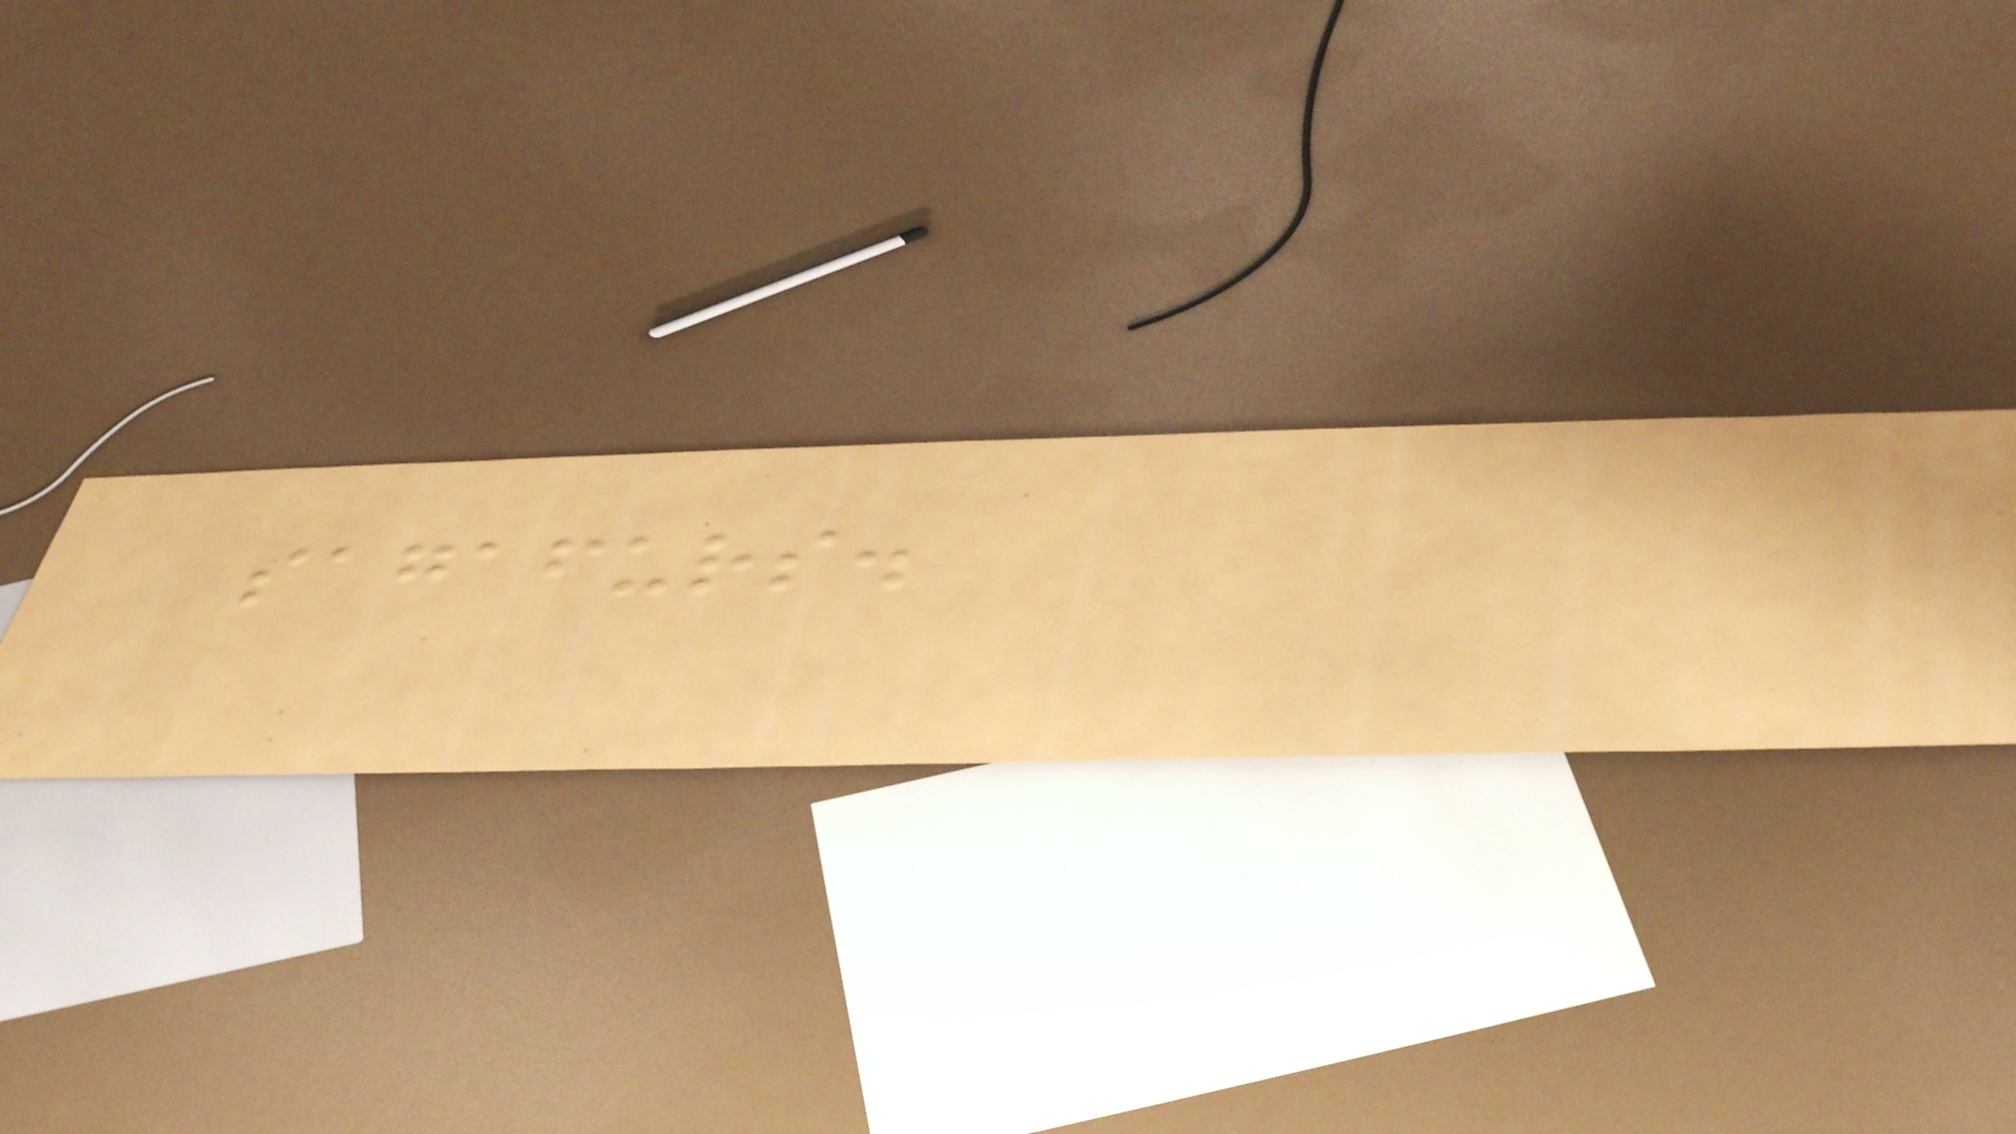sagafurs.
